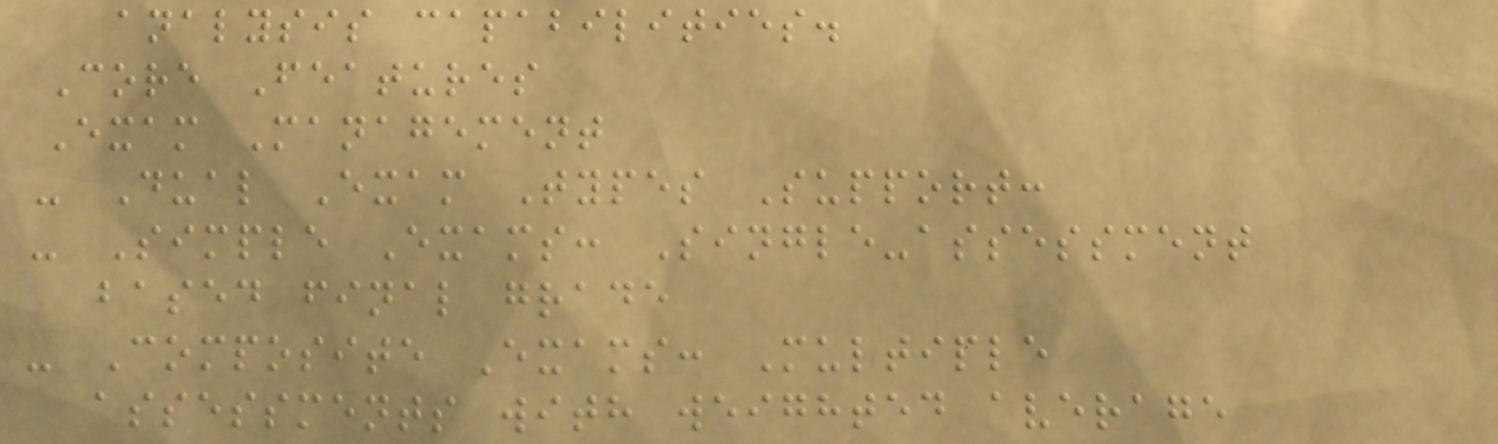analysis capabilities.
Core Features
Exam Management
- Dual Exam Types Support:
- Simple Exams: Single-assessment
based final grade
- Composite Exams: Multiple
assessments with weighted average
